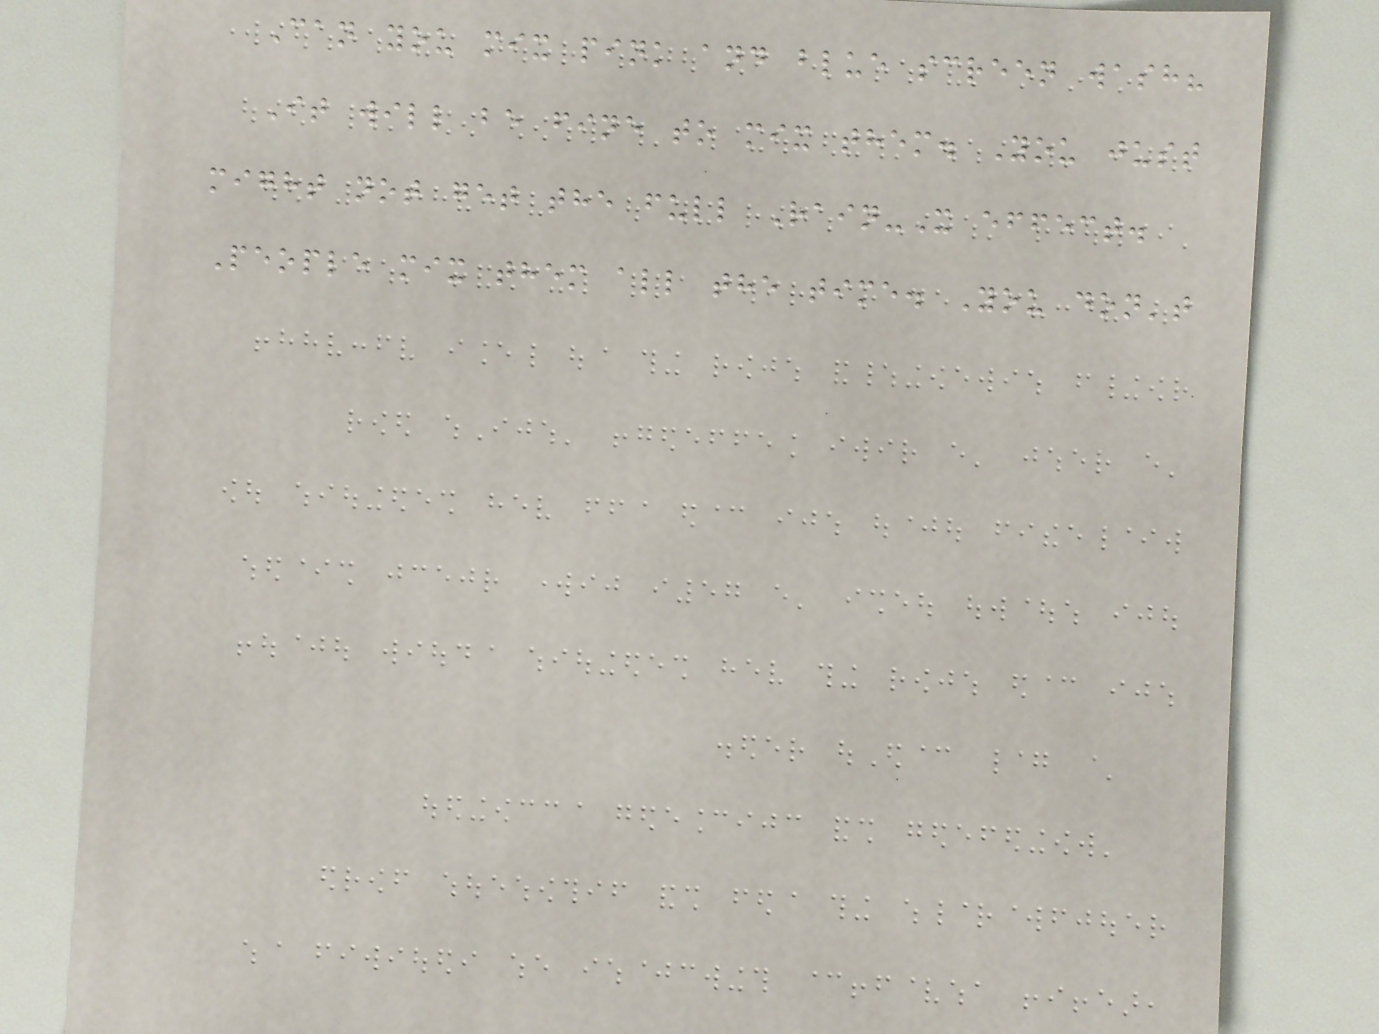Can you mix pink and blue screen wash?
It will be fine to mix them. You just
might not get the full Rain-X effect.
People mix them all the time. You don't
